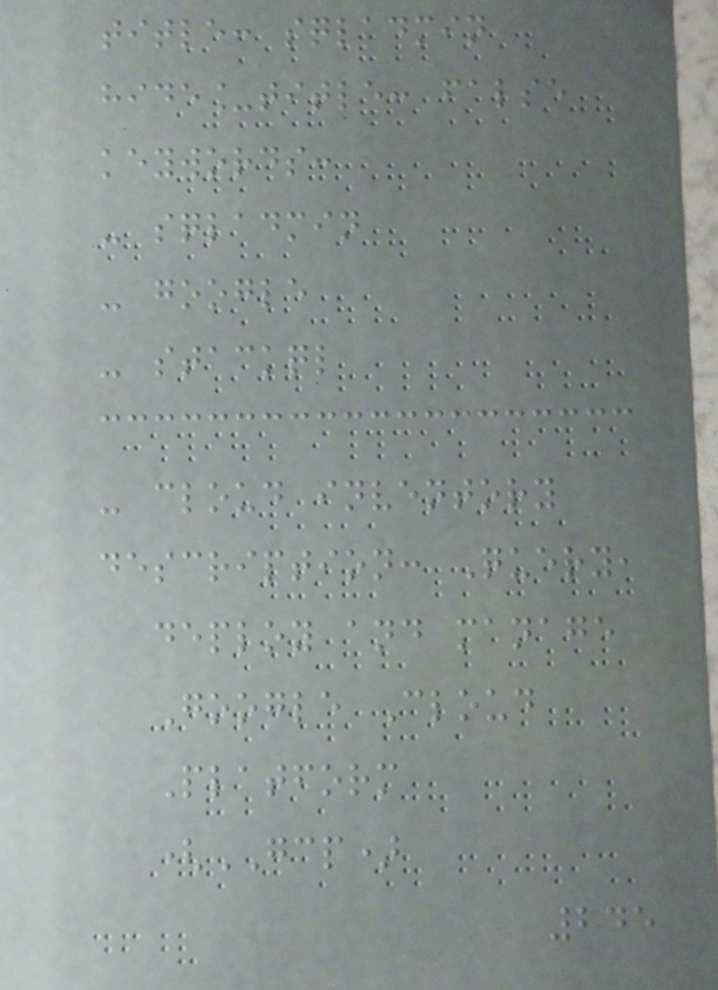title: sqladmin
hide_title: false
keywords:
- sqladmin
- google
- stackql
- cloud inventory
description: Query,
deploy and manage
Google Cloud
Platform
(GCP)
245
